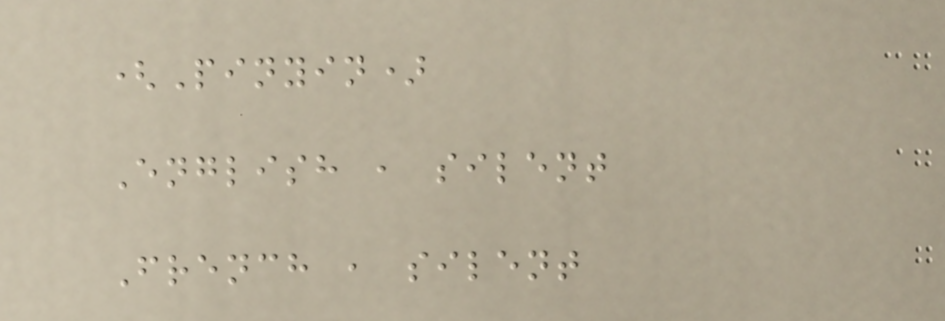(Pinyin)
English , silent
French , silent
